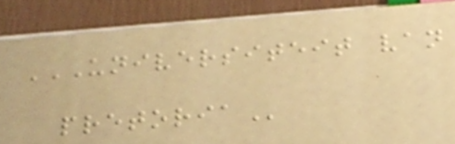UNIVERSITEIT VAN
PRETORIA
